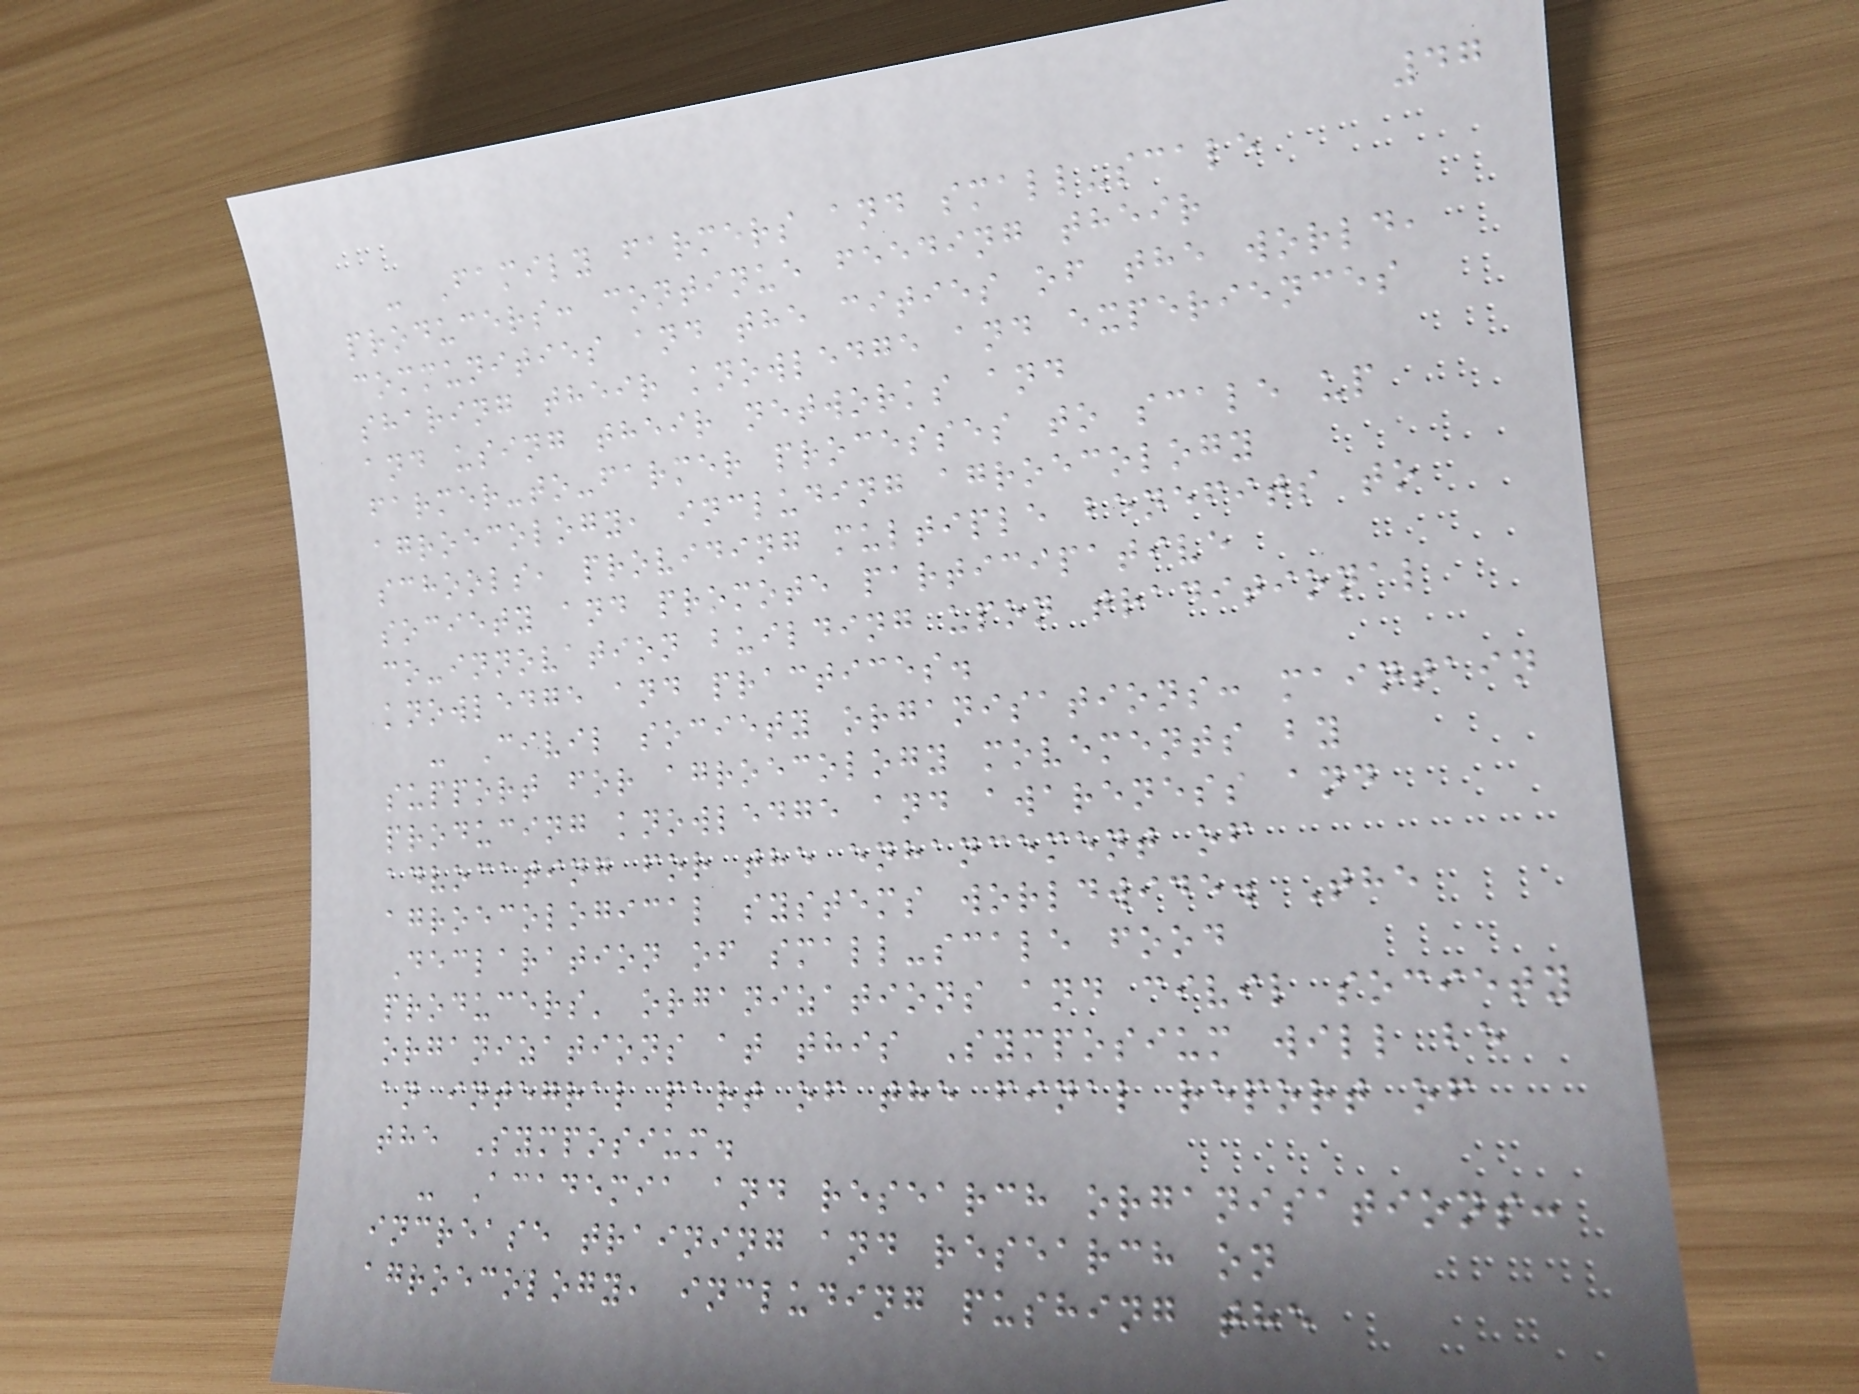47
- Family farmers and small-scale
producers: continue feeding their
communities and the cities of the world,
sharing their knowledge and experiences
and using their networks and
farmer-to-farmer processes to scale up
agroecology, including agroecology
schools, providing multiple benefits to
society and promote participative
co-innovation building upon traditional
knowledge and practices.
- Civil society organisations: maintain
support for agroecology movements by
producing knowledge and awareness and
advocating for the enhancement of
agroecological systems worldwide. The
Declaration of small-scale food
producers' organizations and civil society
organizations at this Symposium will be
an integral part of the final report of
the Symposium.
- Academia and research organisations:
increase training and research on
agroecology, including pushing the
